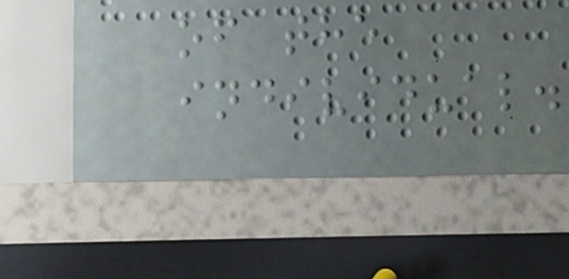of the
individual.
